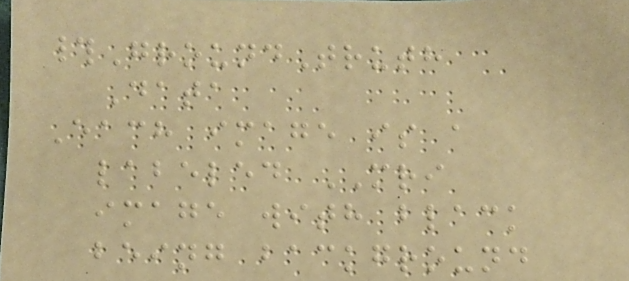#GroundTruth
Data
Each image is a
labeled MRI
image with black
being background
